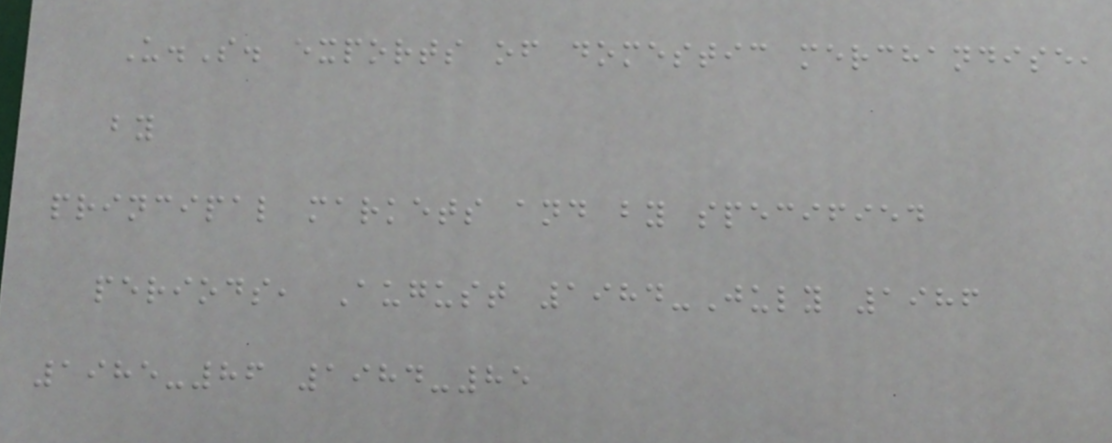U.S. exports of domestic merchandise,
by
principal markets and by specified
periods, August 1984-July 1986
1985-86 1984-85
